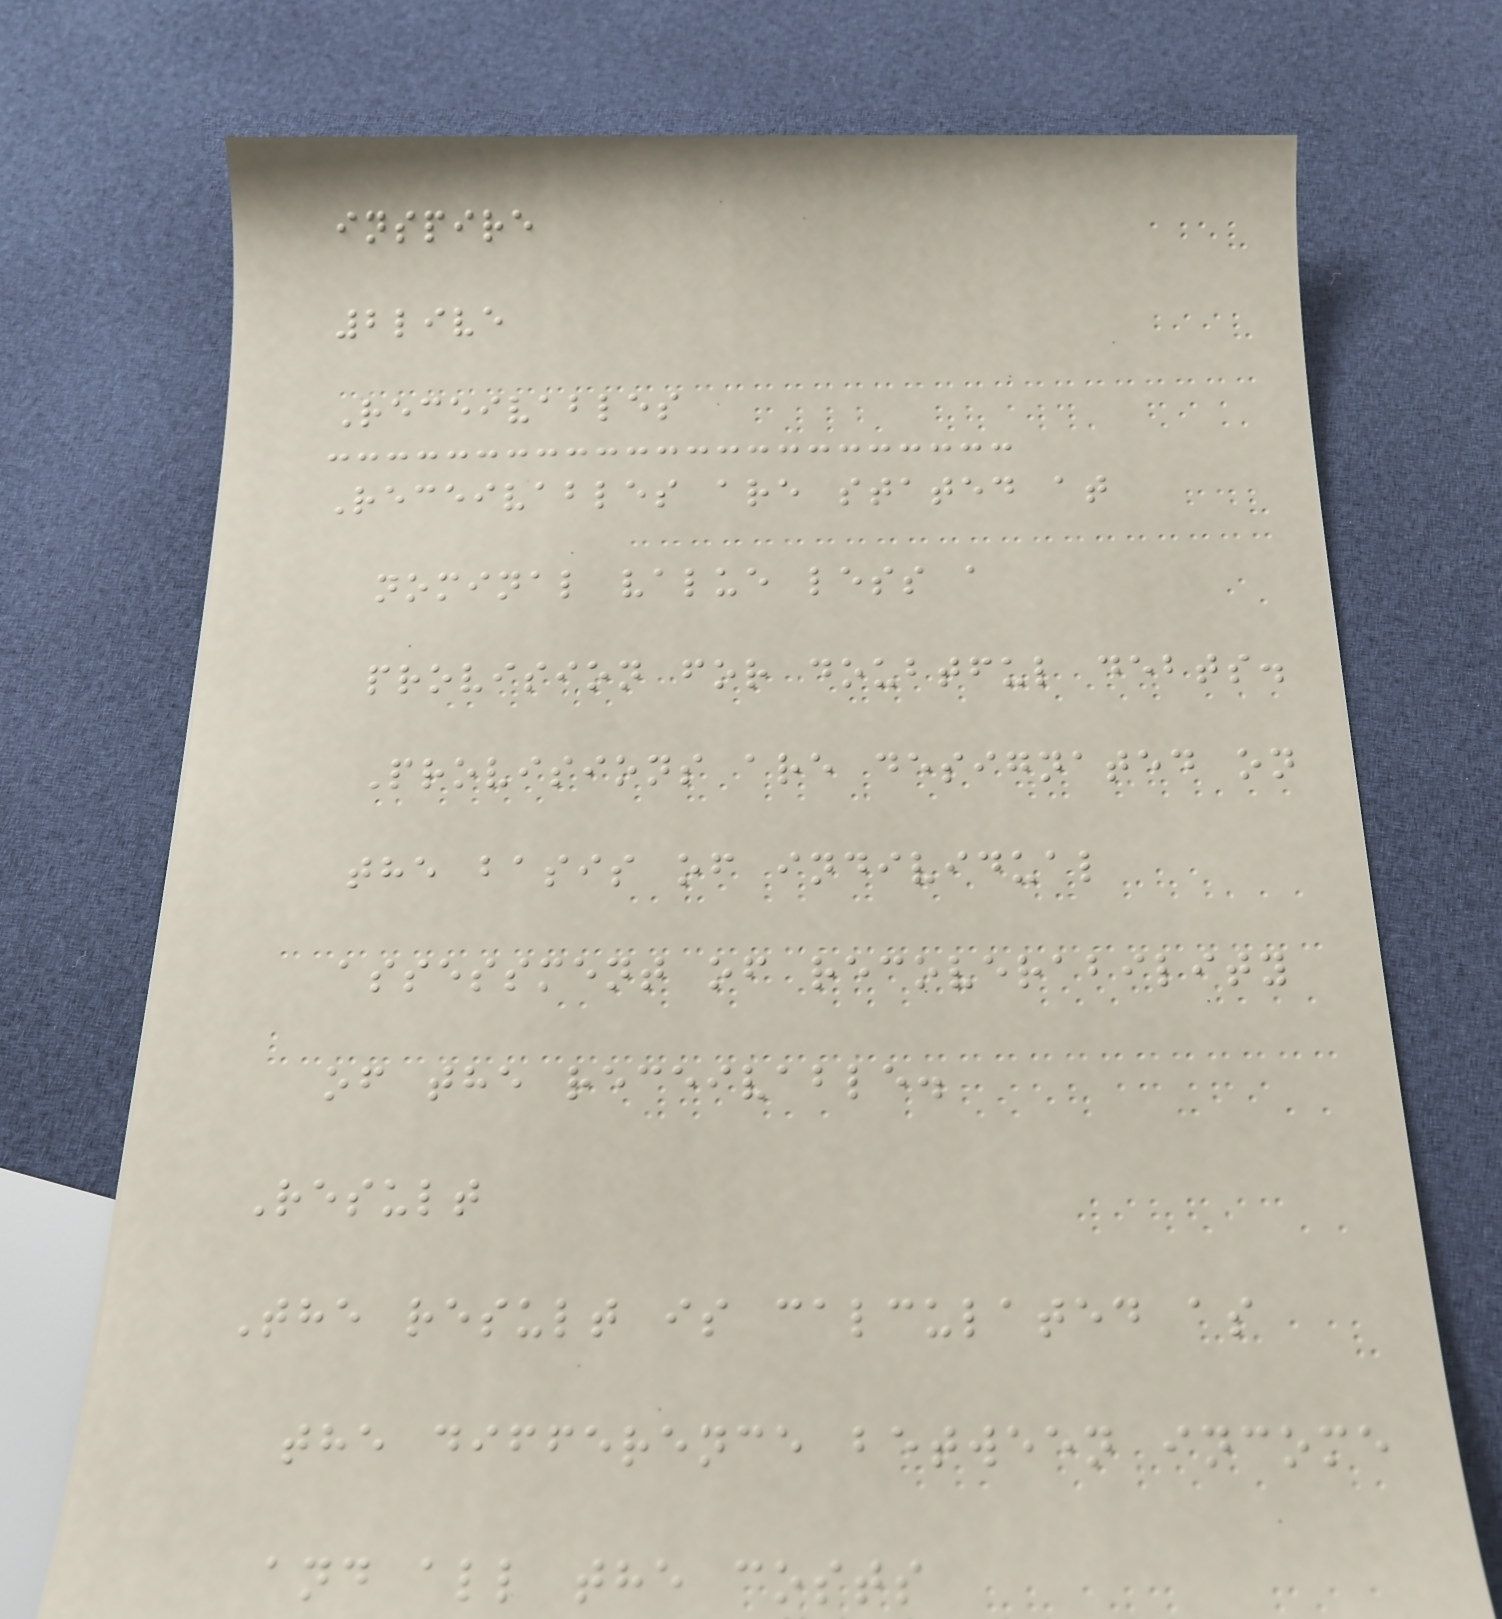inspire
2live
Receivables
Receivables are stated at
nominal value less a
provision for doubtful debts.
Provisions are designated on
the basis of individual
assessment of recoverability
of the receivable.
Result
The result is calculated as
the difference between income
and all the costs
